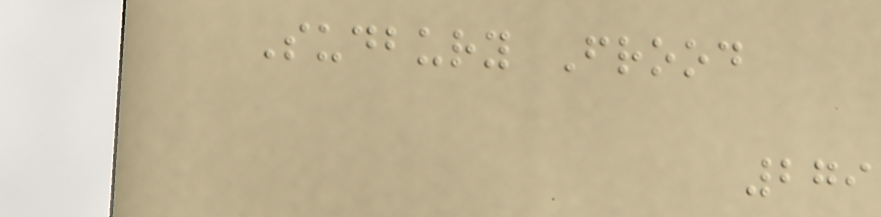Sudbury Frood
279
